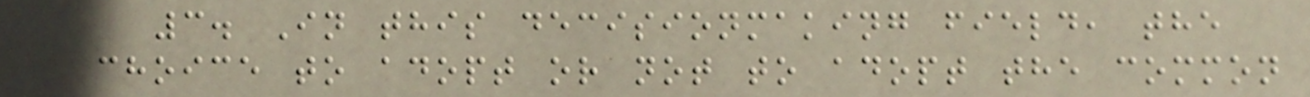3. In this decisionmaking field, the
choice to adopt or not to adopt the common
